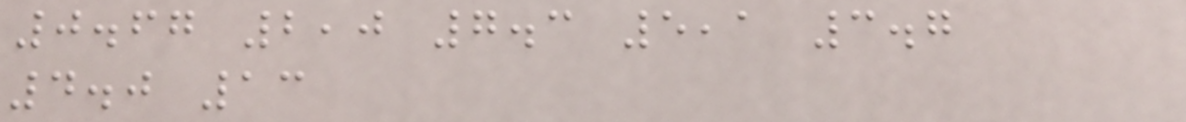0.67 2,0 7.3 5,1 3.7
4.0 13
